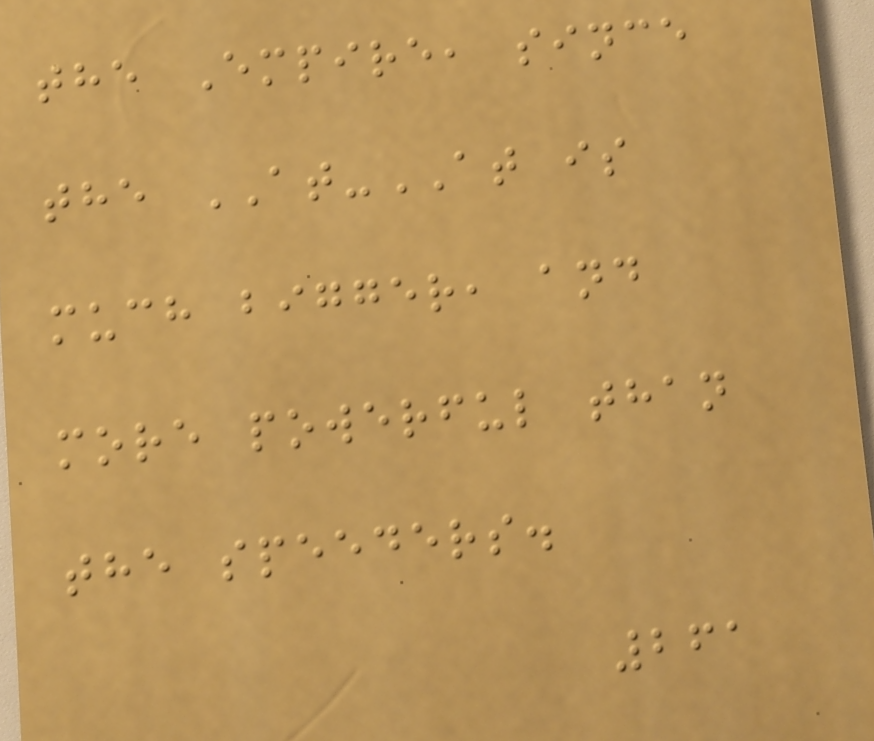the Empire, since
the AT-AT is
much bigger, and
more powerful than
the speeders.
261
